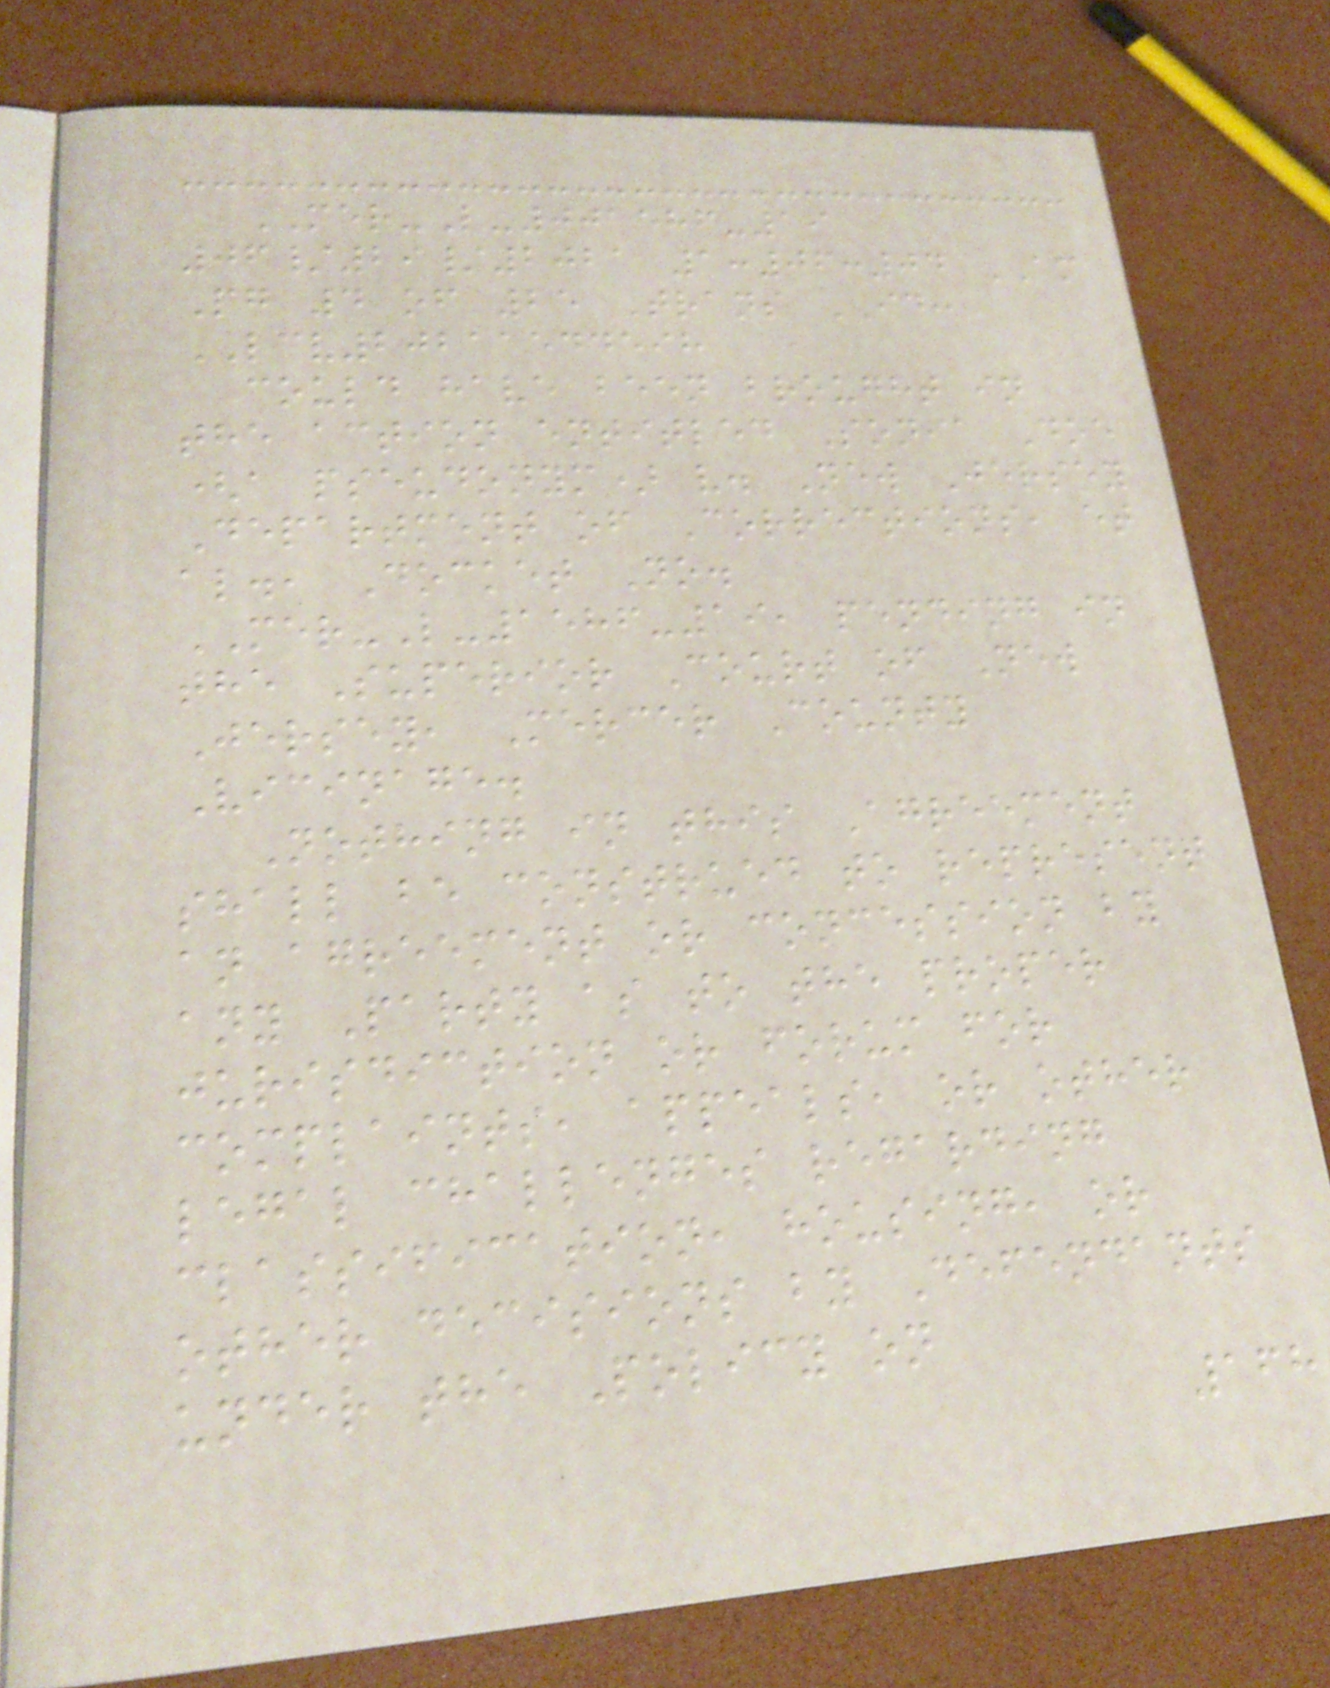MER-L-001586-19
06/29/2021 1:06:04 AM
Pg 4 of 25 Trans ID:
LCV20211544598
could have been brought in
the action entitled Sonia Doe
(a pseudonym) v. New Jersey
Department of Corrections, et
al., Docket No.
MER-L-1586-19, pending in
the Superior Court of New
Jersey, Mercer County
Vicinage.
Nothing in this Agreement
shall be construed to represent
an agreement or concession by
any Party as to the proper
jurisdiction or forum for
complaints, appeals, or other
legal challenges regarding
classification, housing, or
other decisions by Defendants
under the Policy on
168
